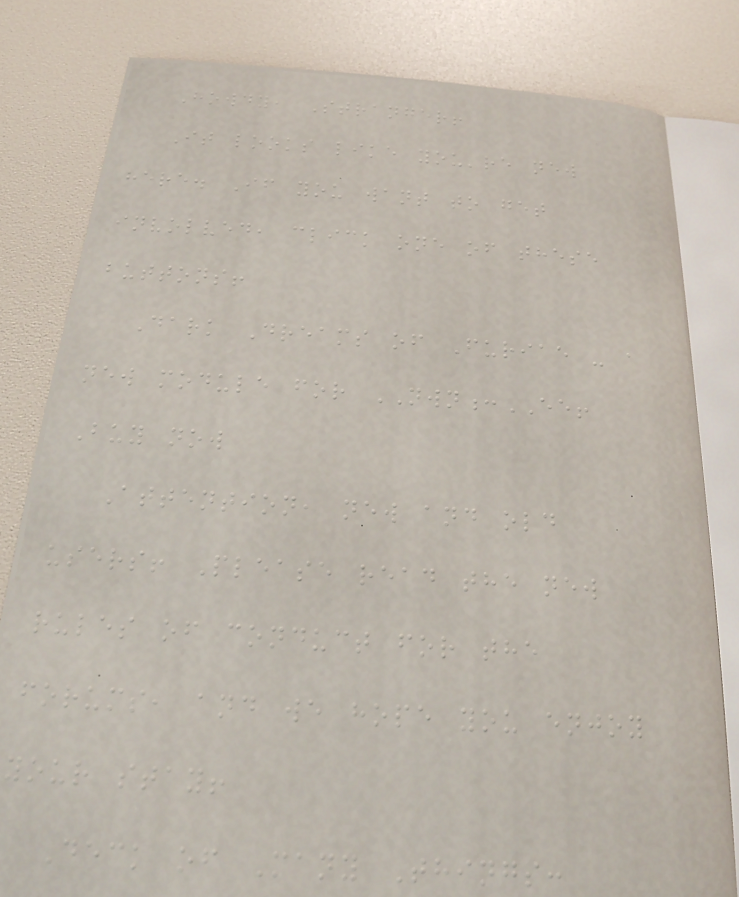Howdy, Stranger!
It looks like you're new
here. If you want to get
involved, click one of these
buttons!
Dark Dreams of Furiae - a
new module for NWN:EE!
Buy now
Attention, new and old
users! Please read the new
rules of conduct for the
forums, and we hope you enjoy
your stay!
Deck of Many Things:
